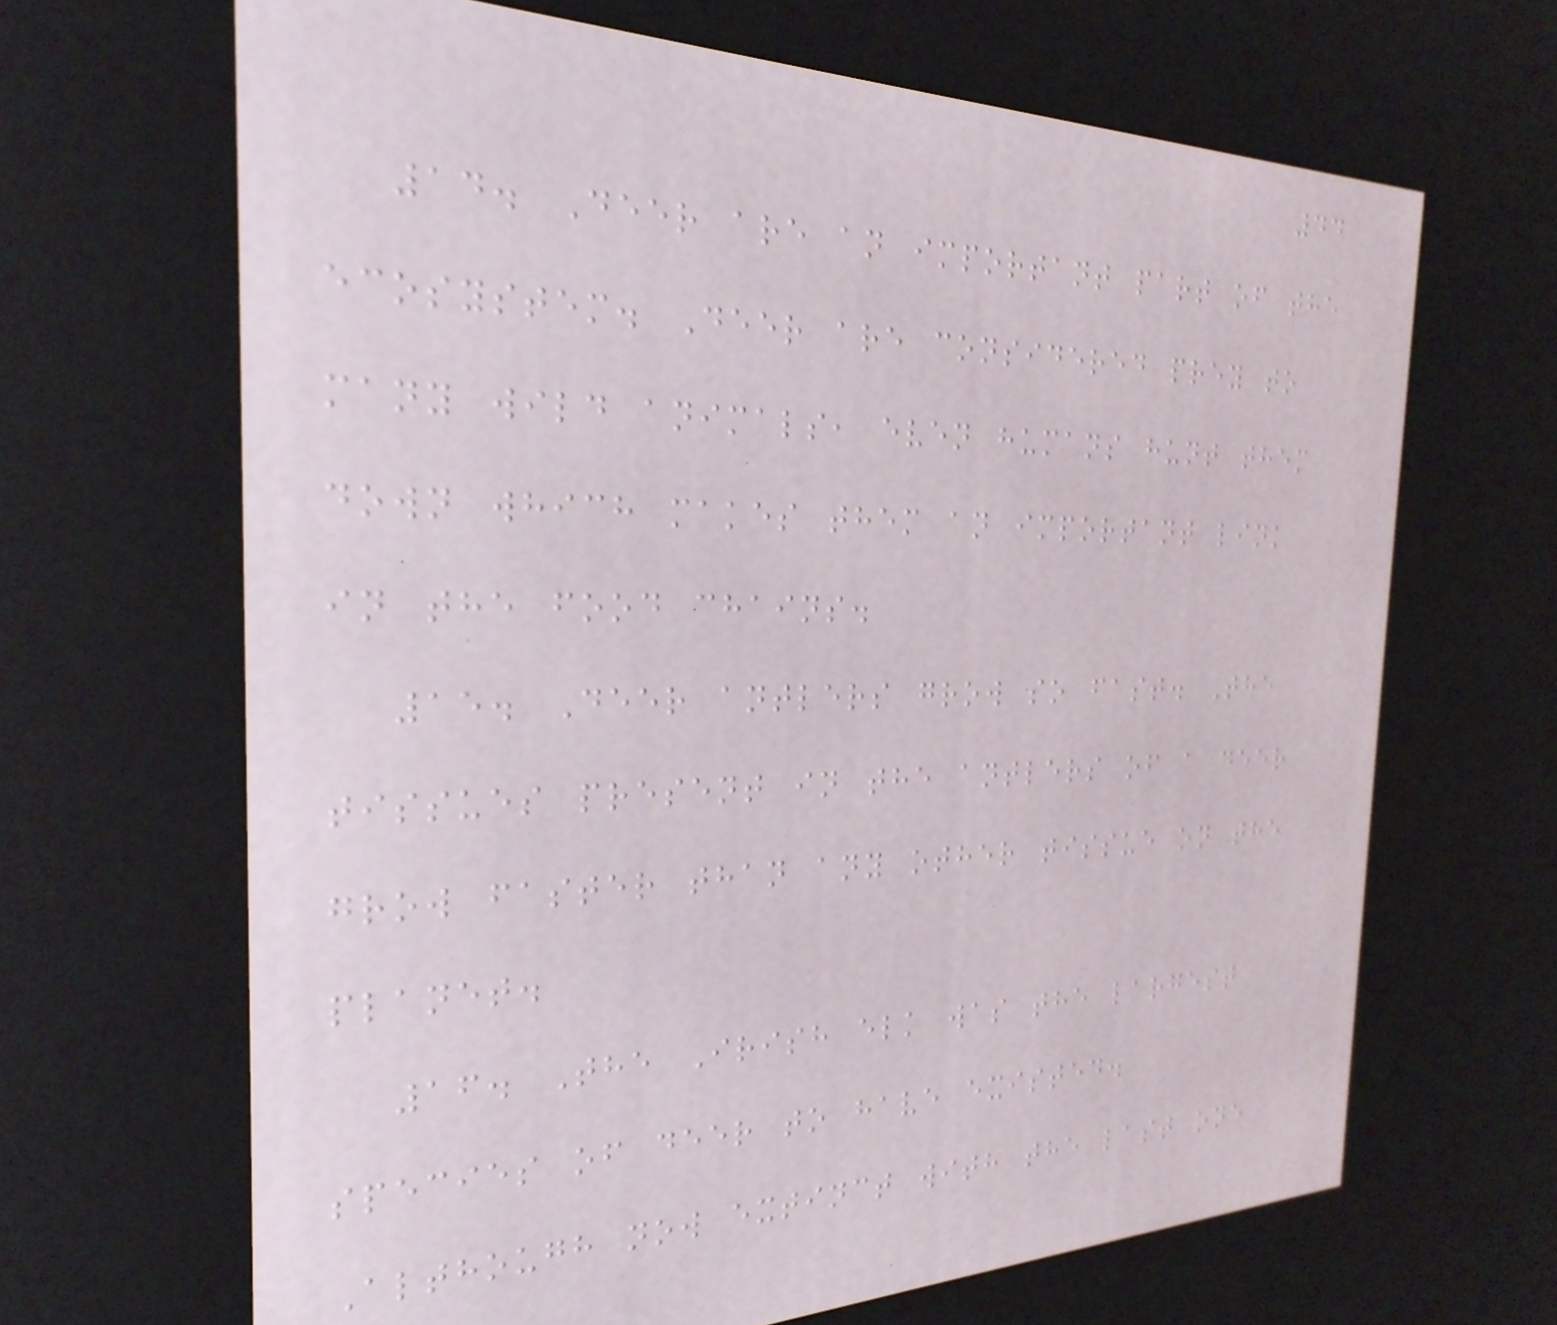44
14. Deer are an important part of the
ecosystem. Deer are considered prey to
many wild animals, even humans hunt them
down which makes them an important link
in the food chains.
15. Deer antlers grow so fast. The
tissues present in the antlers of a deer
grow faster than any other tissue on the
planet.
16. The Irish elk was the largest
species of deer to have existed.
Although now extinct with the last one
